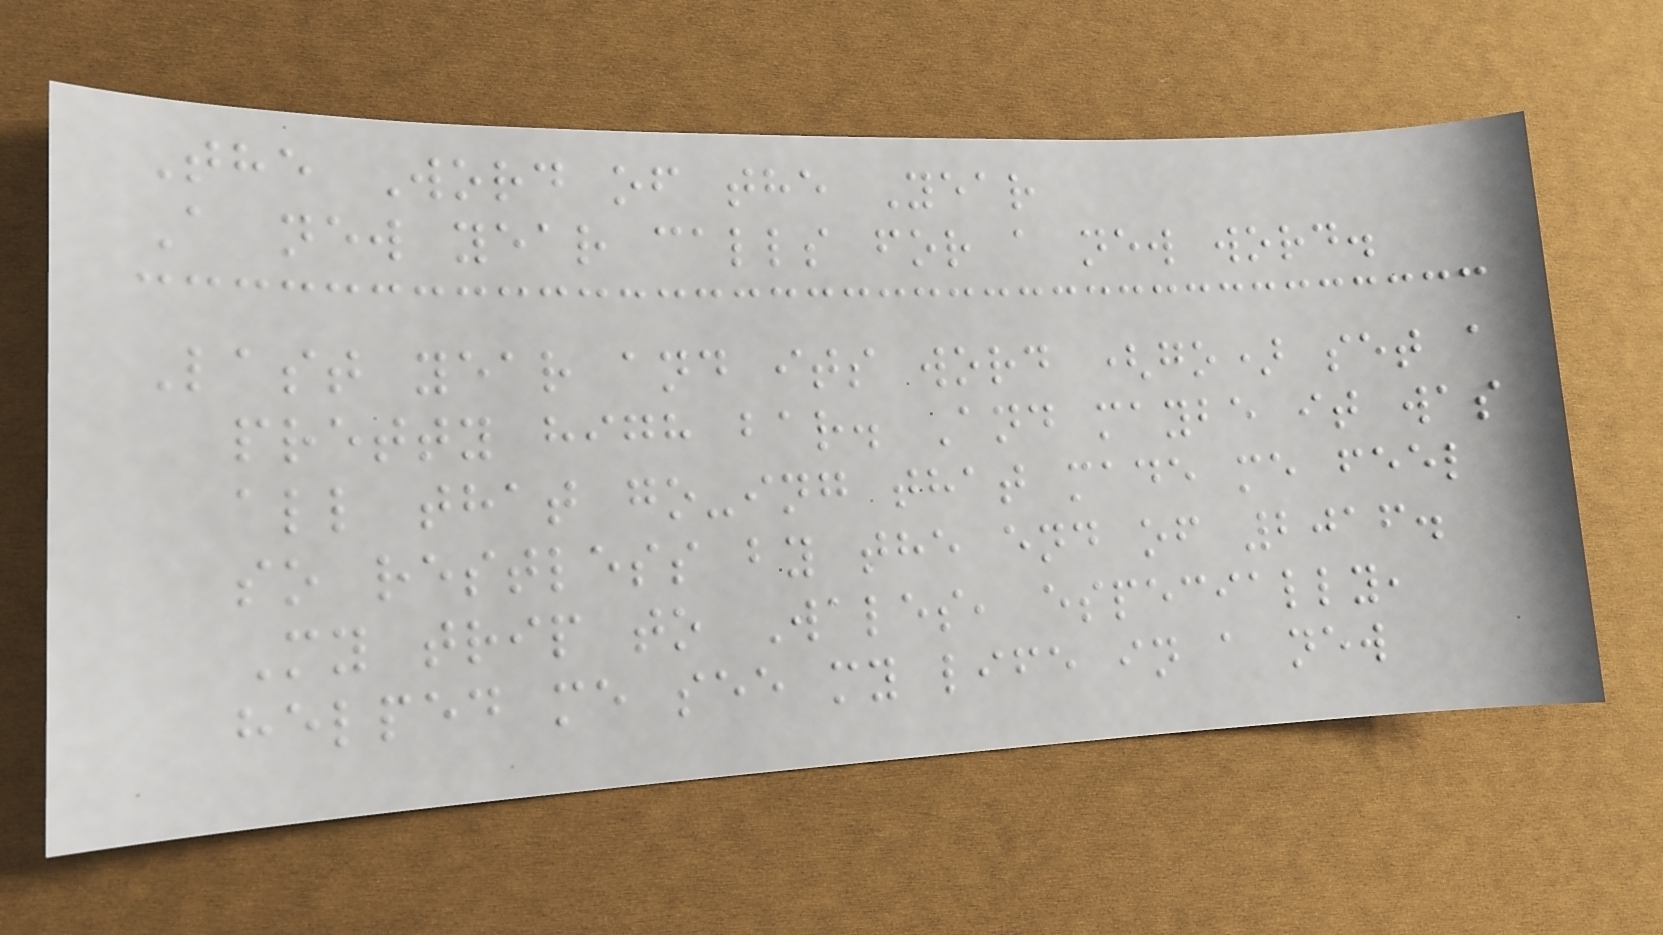The Word of the Year
A new year calls for a new word.
Last year and its word (go) set a
pretty high bar. And maybe it was
all that go-ing that made me feel
so restless by the end of 2016.
My trip to Wales, especially,
helped me see my life in a new
